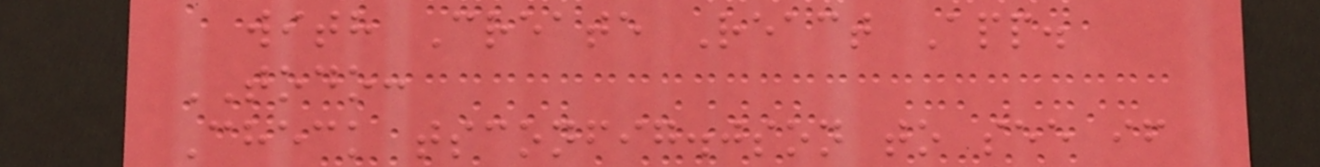with Create React App.
TODO:
Check tsconfig.json to see if
